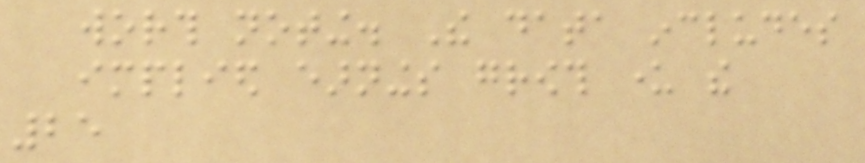worth noting. The data includes
implied earnings growth under the
25
